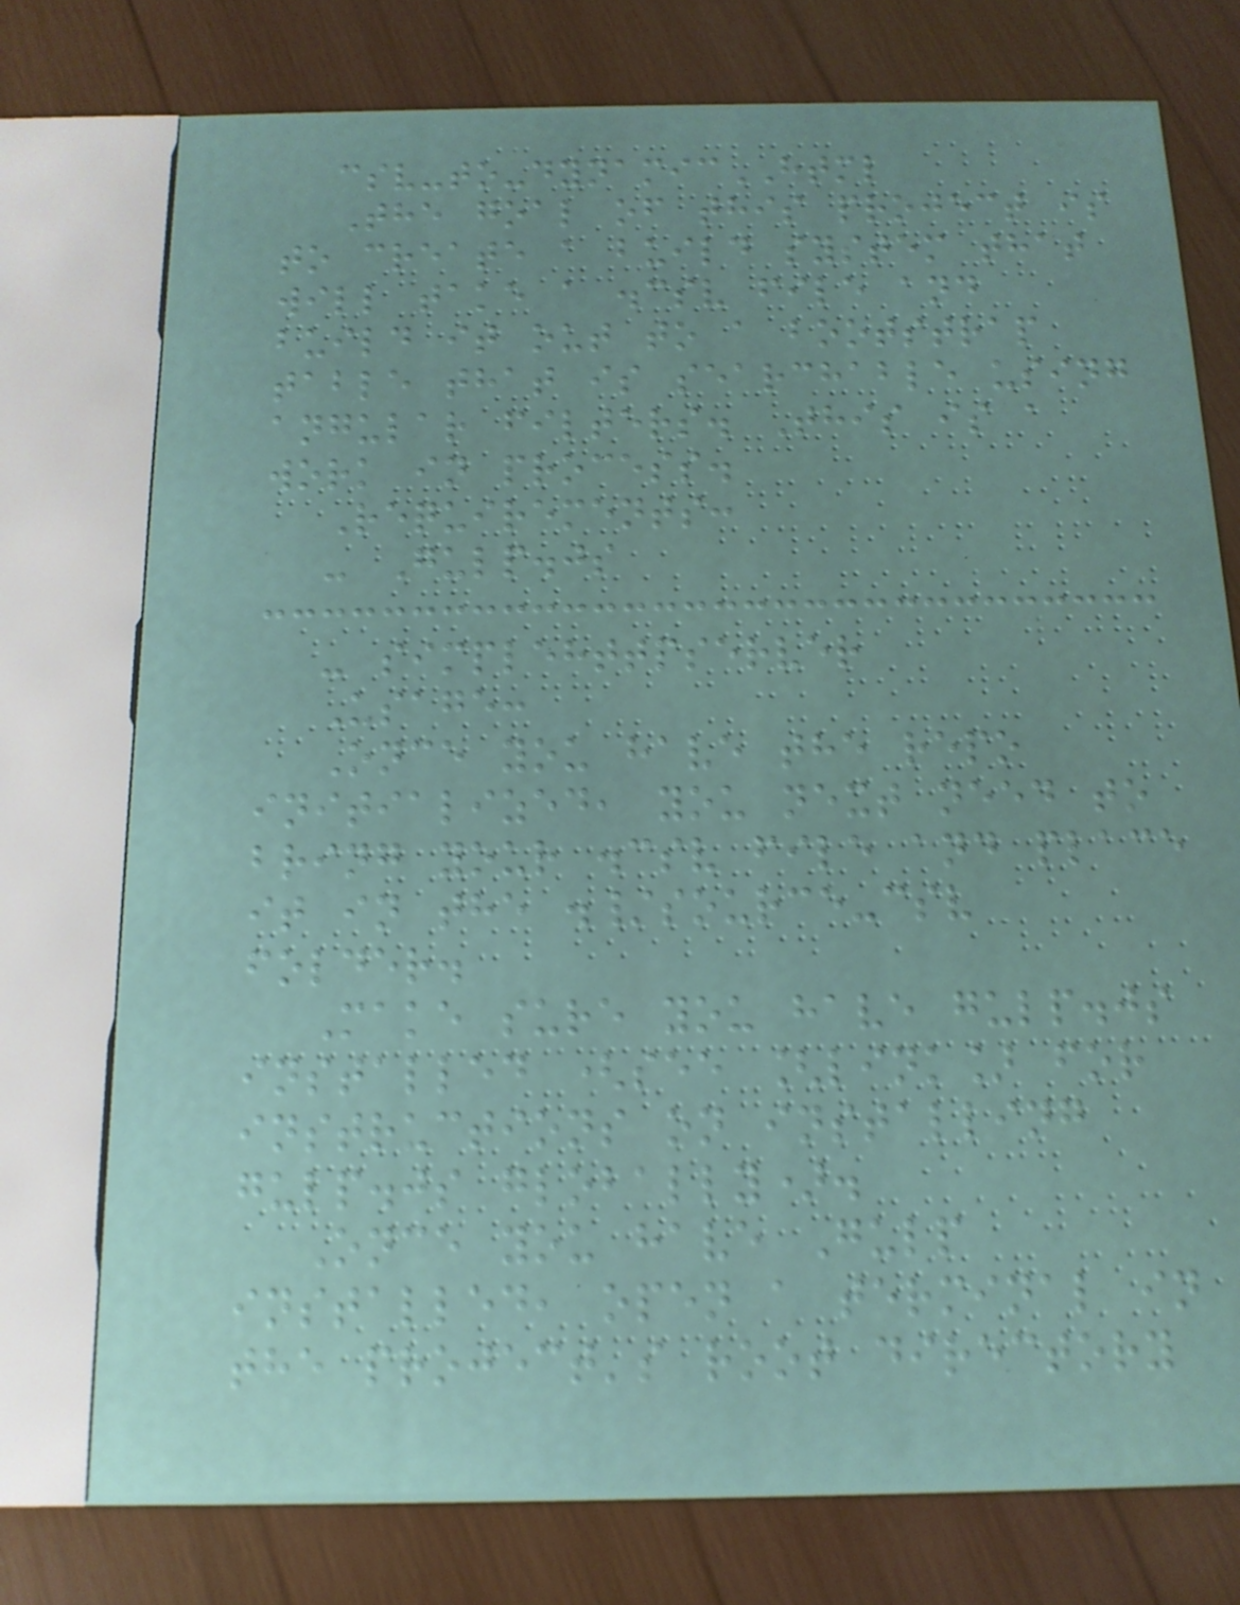csv-to-dynamicHTML
The goal of this project is
to create a build system that
will take a .csv file and
build it out to a bootstrap
table that is searchable using
angular filters. This is a
work in process.
Requirements:
- Gulp.js
- simplehttpserver
Usage:
Once you have the repo
initialized, you next need to
bring your .csv file and place
it in the ./source-csv
folder.
Make sure you have gulp.js
installed (see [link] for
instructions on installing
gulp.js globally).
Once you have Gulp
installed, open a terminal in
the project's root directory
